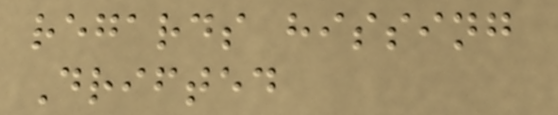regards hissing
Drifted
